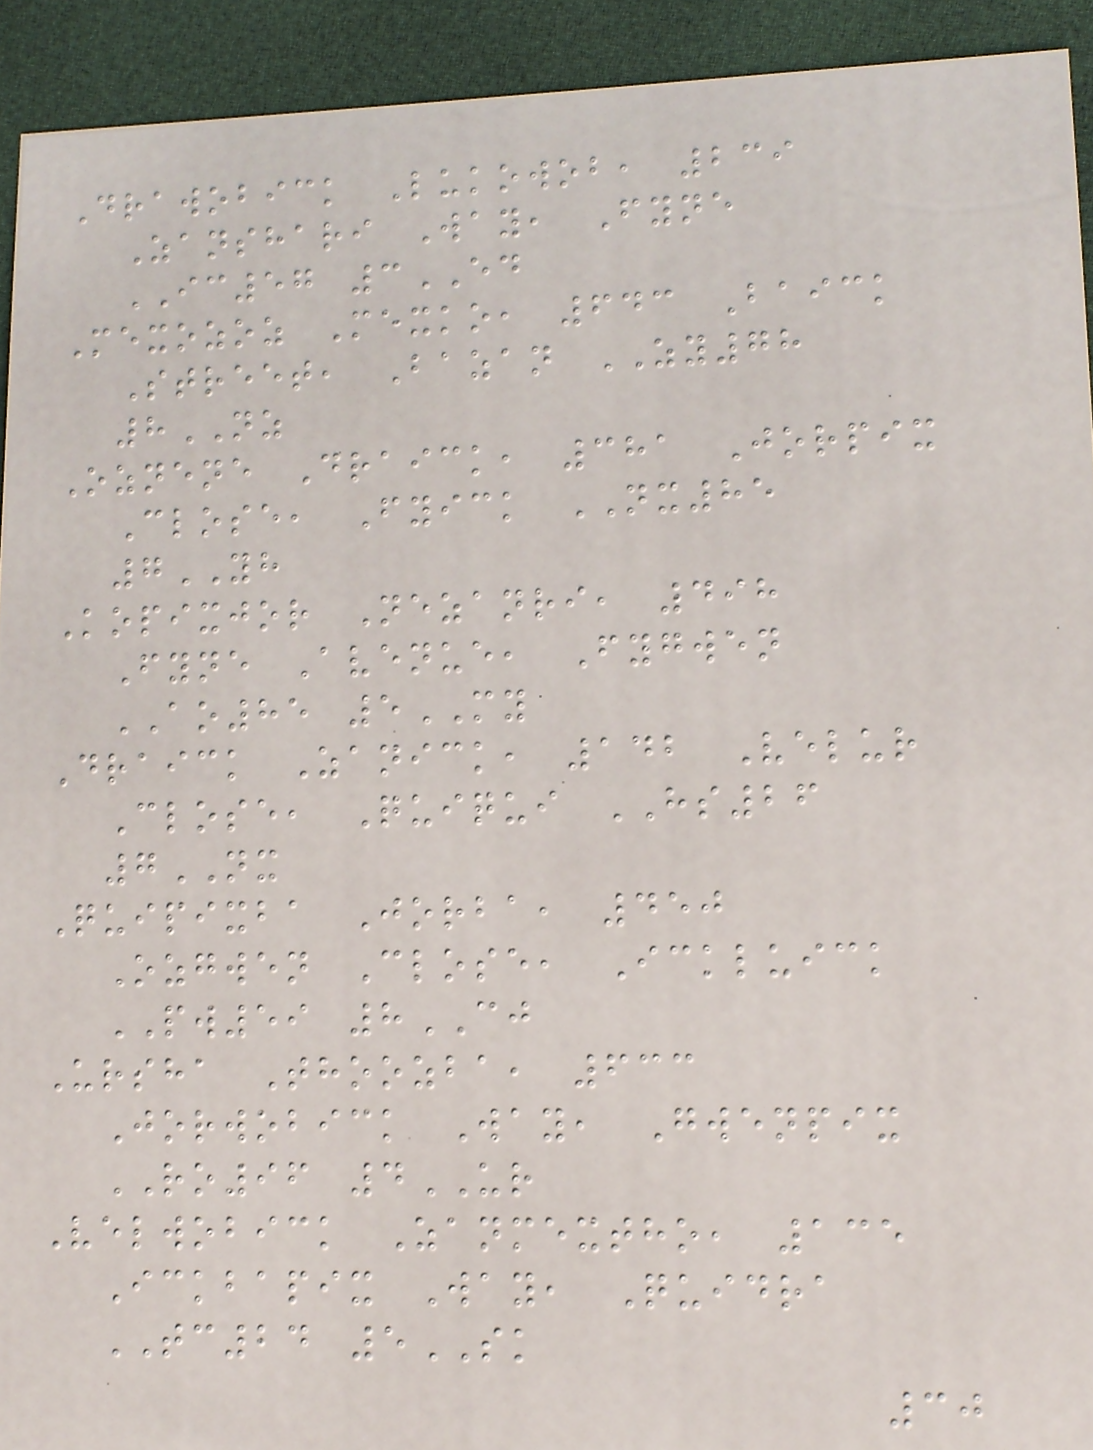Drawobick Lukowob, 239
Zanshari Way, Fyne
IC57 3ED
Mexozoz Mexko, 643 Baick
Street, Bazan ZY78
8NZ
Oznene Draick, 381 Jorpix
Close, Fyick NX85
7YH
Kopixjor Nezanri, 498
Fyne Avenue, Fygwen
AO85 5MY
Draick Zanick, 142 Velur
Close, Quiqui HS26
7NX
Quipixba Jorba, 450
Ozgwen Close, Ickluick
PW59 8CJ
Ursha Thoozba, 633
Jorwobick Way, Gwenpix
RO96 4UR
Velwobick Zanmextho, 135
Ickbapix Way, Quidra
TC24 5SK
30
